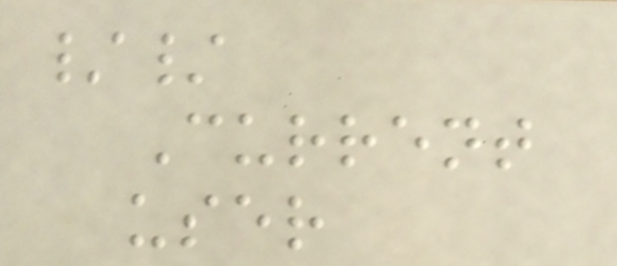//
Current
user
